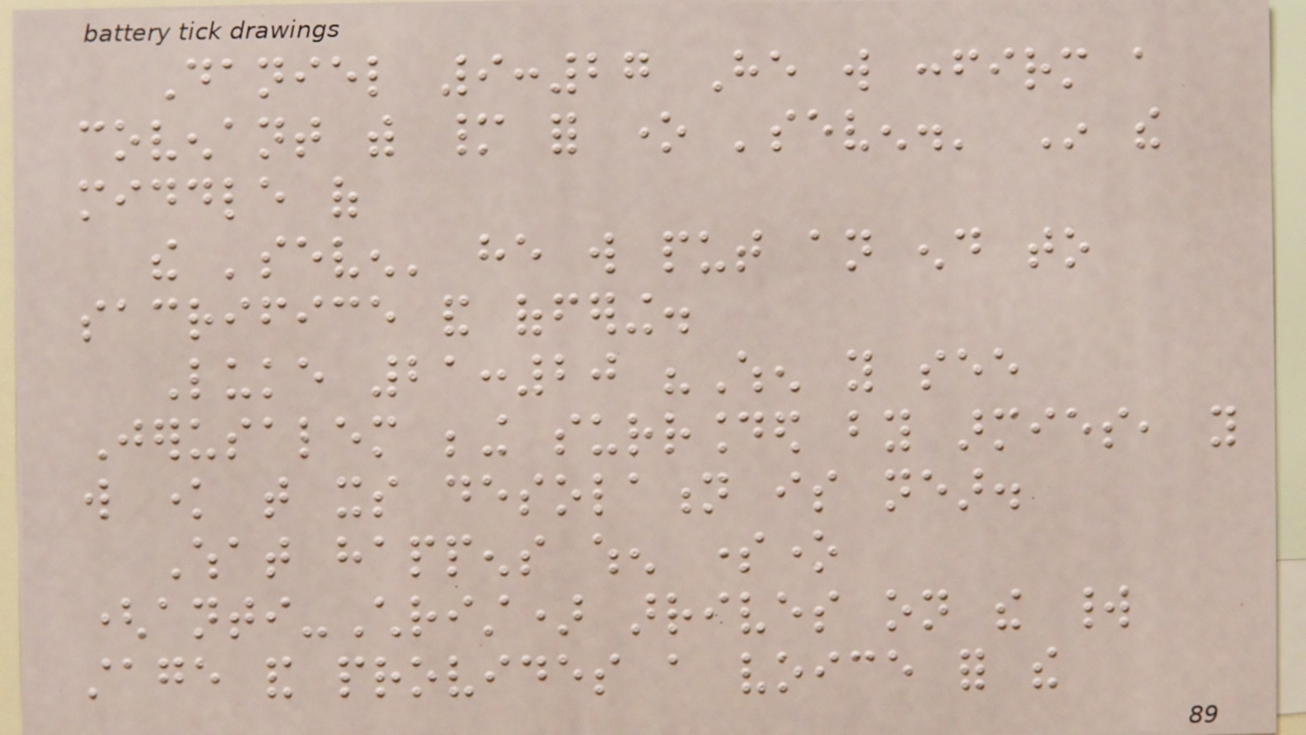Daniel 9:27 He will confirm a
covenant with many for one 'seven.' In the
middle of
the 'seven' he will put an end to
sacrifice and offering.
Luke 21:20 "When you see
Jerusalem being surrounded by armies, you
will know that its desolation is near.
What happens when someone
(anti-Christ) arrives on the world
stage and provides a voice for the
